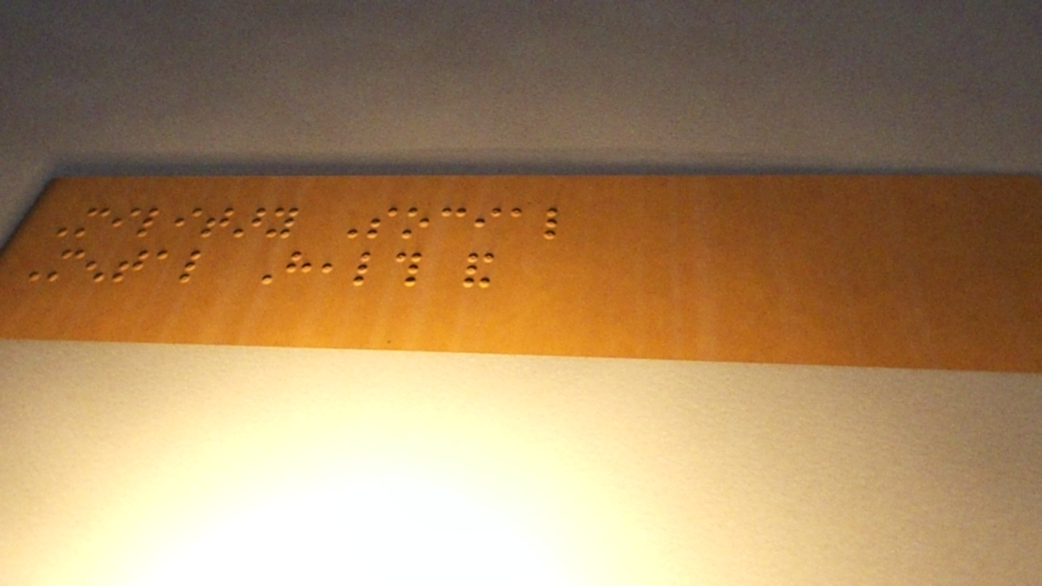Military Social
Mental Health and
